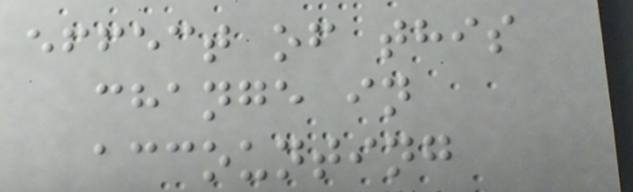effect of this
change in
accounting
